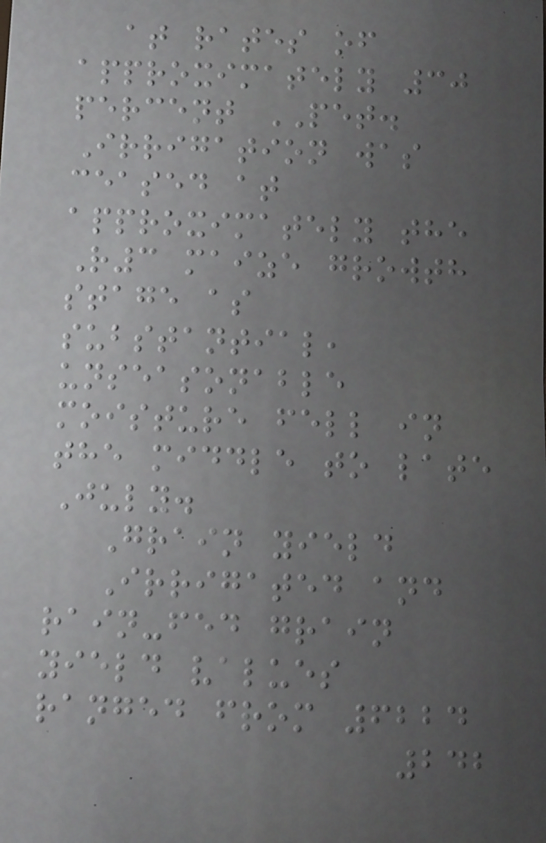at rates of
approximately 30
percent PET.
Irrigation was
ceased at
approximately the
R3 maize growth
stage as
substantial,
unseasonable
moisture fell in
the middle to late
July.
Grain yield
Irrigated and
rain-fed grain
yield values
ranged from 6224
242
